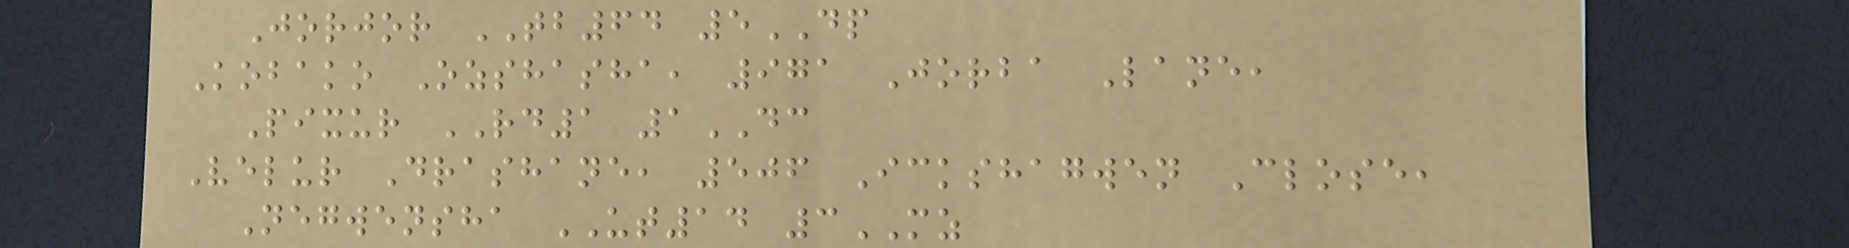Jorjor TB64 5DP
Kobako Ozshasha, 971 Jorba Lane,
Pixur RD1 1DC
Velur Drashane, 506 Ickshagwen Close,
Negwensha UT14 3MZ
